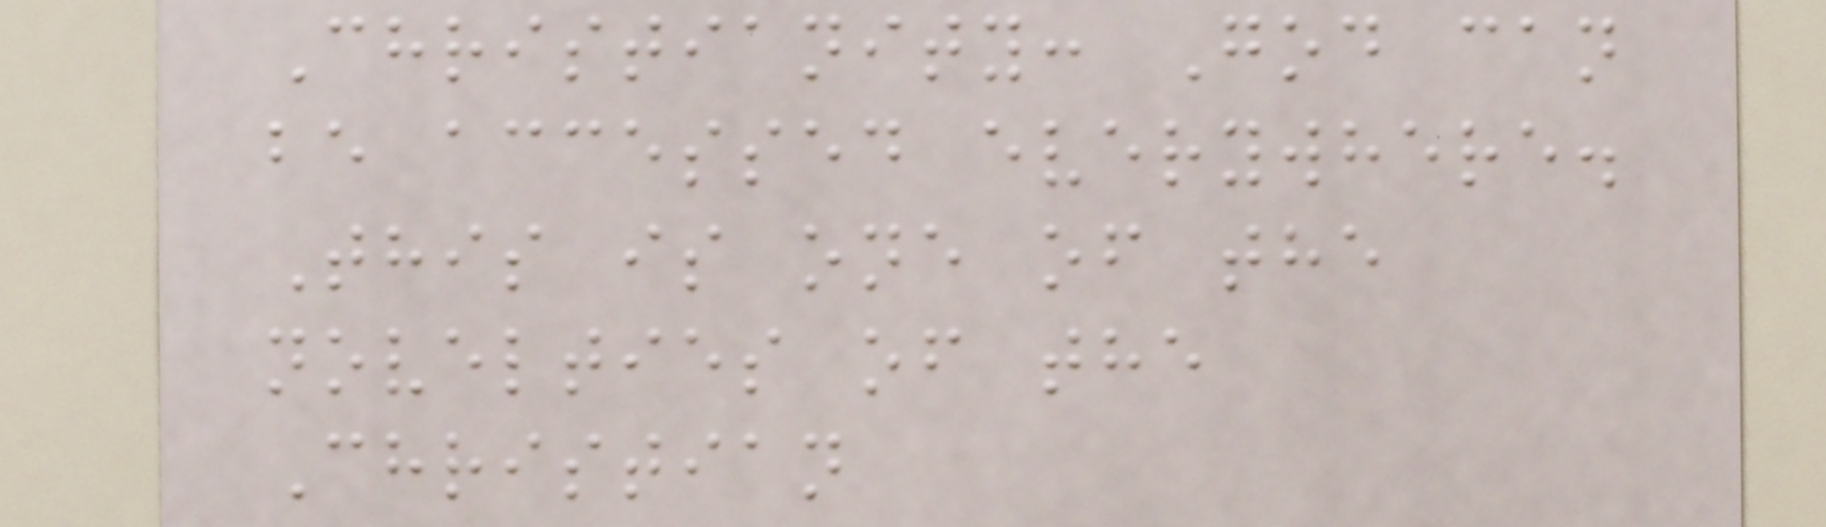Christianity: God can
be accessed everywhere.
This is one of the
novelties of the
Christian
